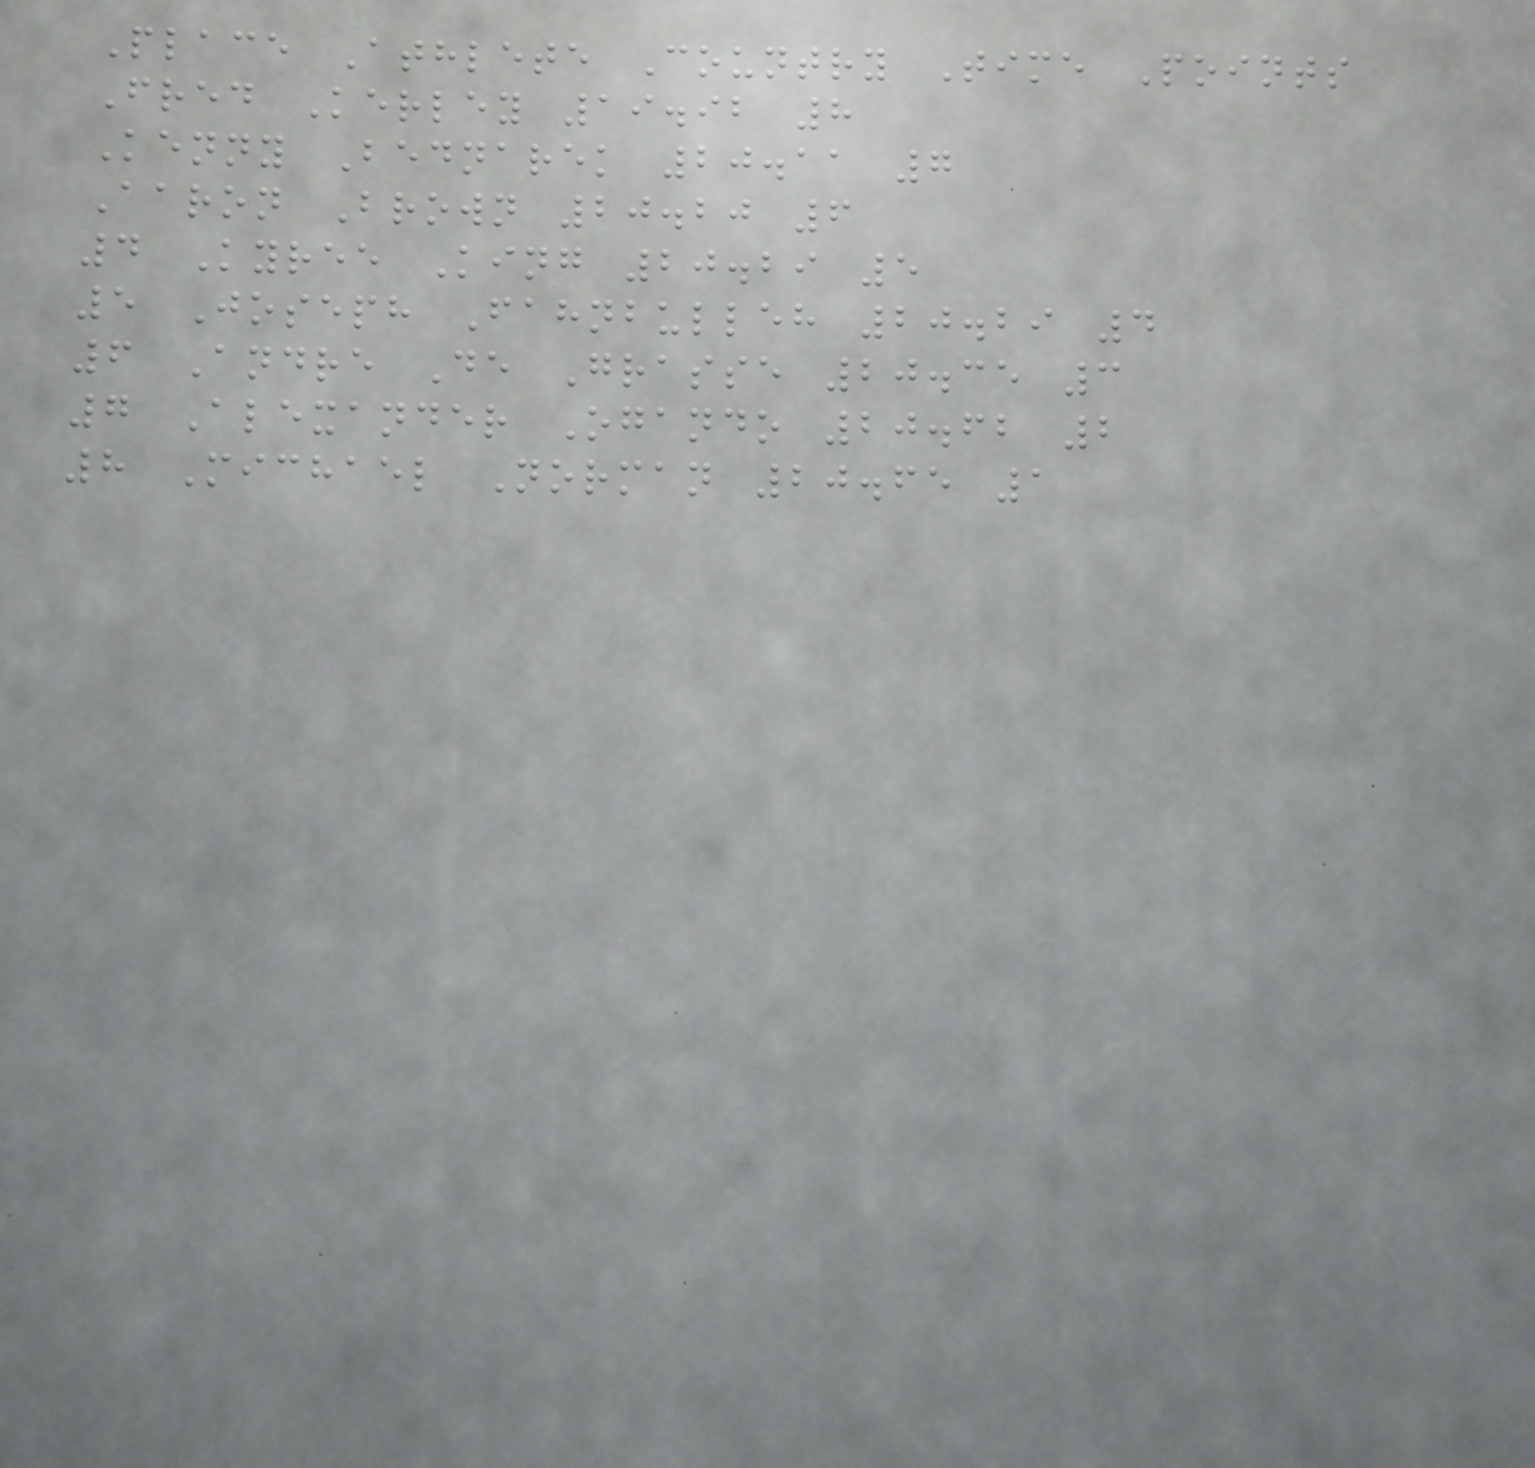Place Athlete Country Time Points
Fred Kerley 19.92 8
Kenny Bednarek 20.11 7
Aaron Brown 20.20 6
4 Kyree King 20.29 5
5 Joseph Fahnbulleh 20.29 4
6 Andre De Grasse 20.35 3
7 Alexander Ogando 20.62 2
8 Michael Norman 20.65 1
